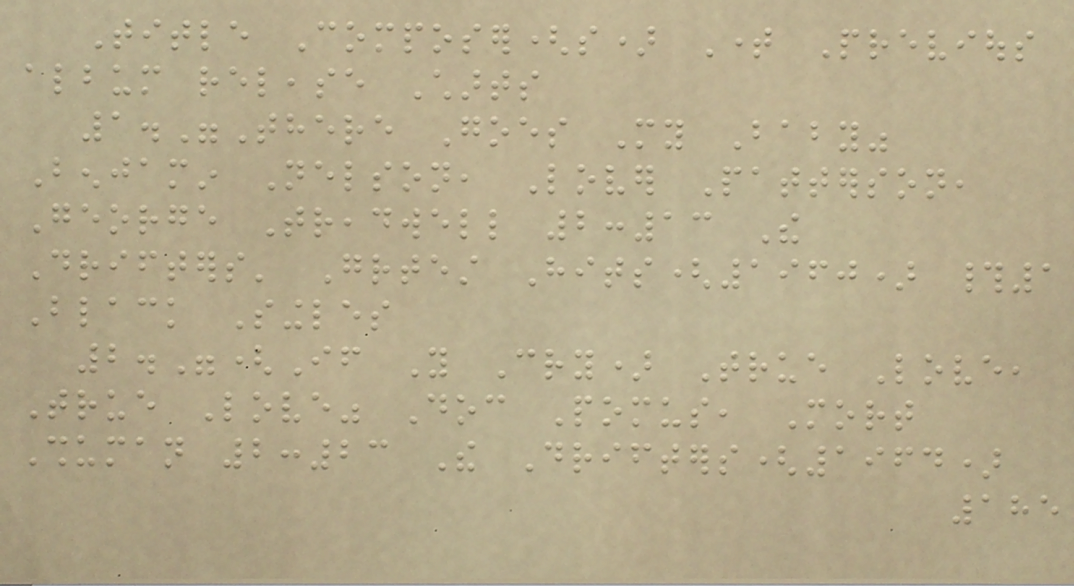Title Composer(s) Time Previous
album release Charts
1."There Goes My Baby"
Benjamin Nelson, Lover Patterson,
George Treadwell 2:13 The
Drifters' Greatest Hits(1960) #1
Black Singles
2."(If You Cry) True Love,
True Love" Doc Pomus, Mort
Shuman 2:23 The Drifters(1964)
185
